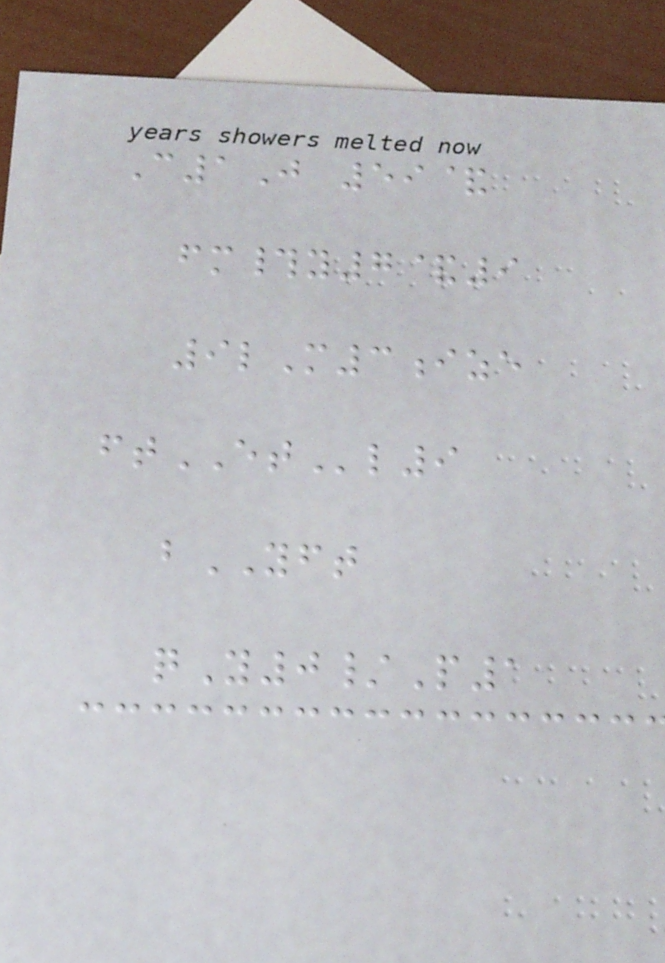C1J 59&
fm#y7&9
9lM3ize
ftETl9
bYFT
qY0/P1
